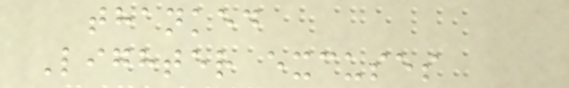thanked
Lighter excuses
